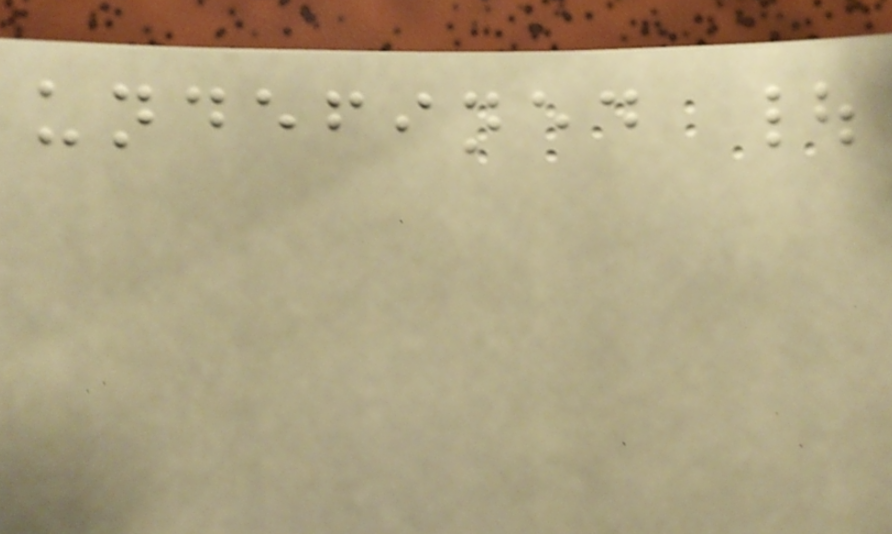undefined |
